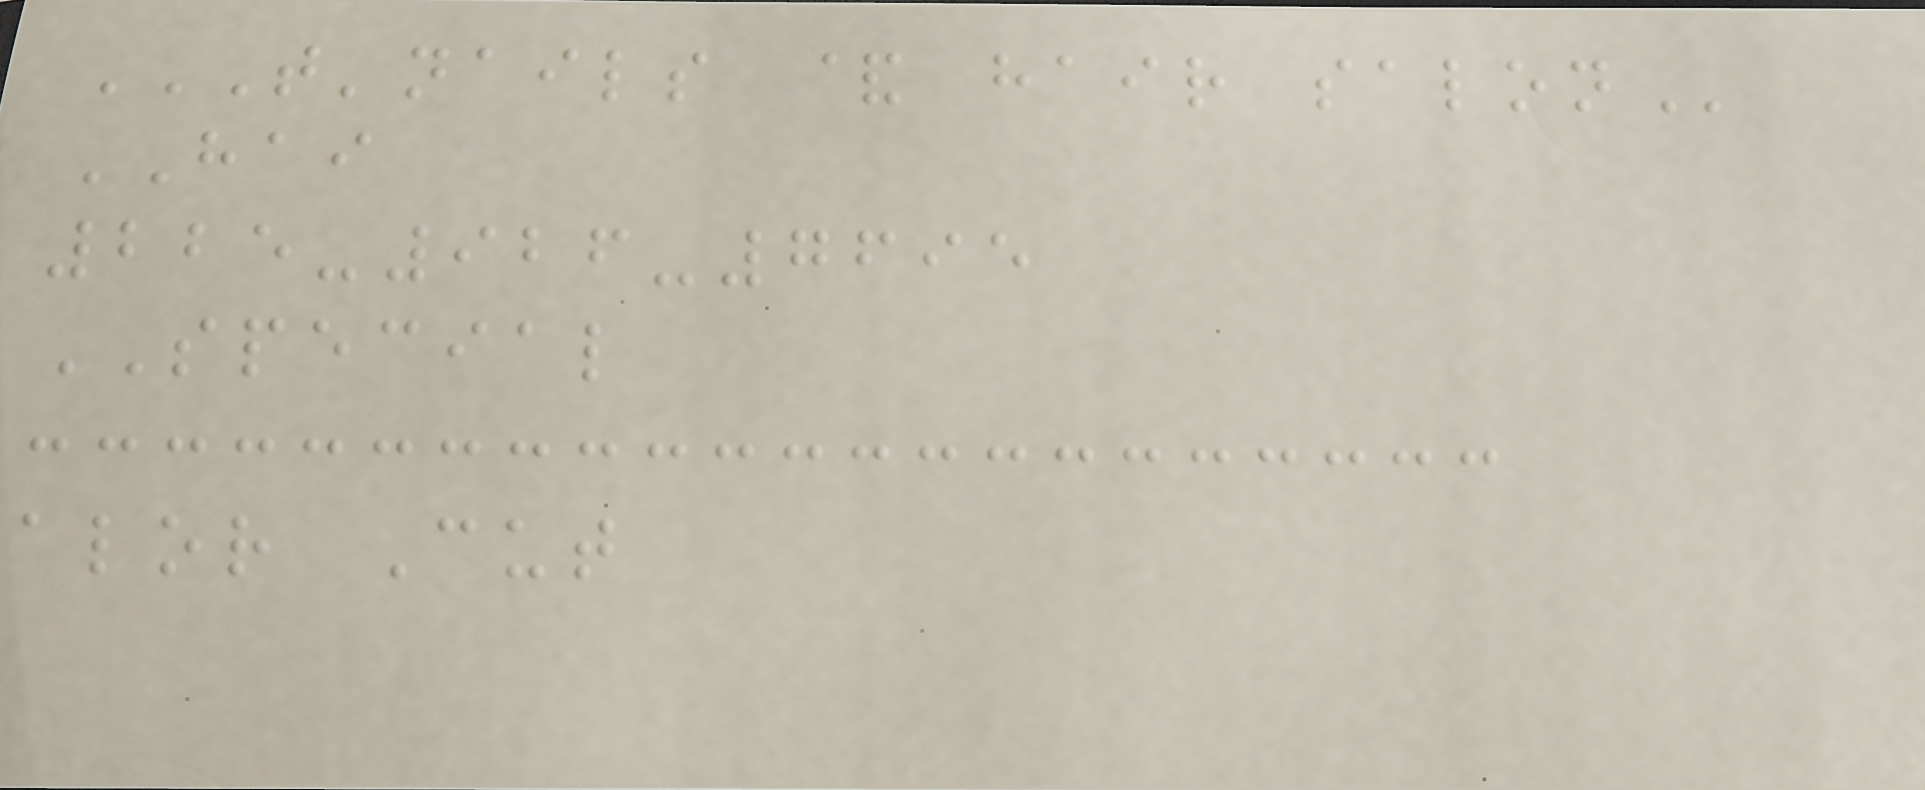T'NAILS & HAIR SALON
HAI
225-926-7695
SPECIAL
alor Cut
